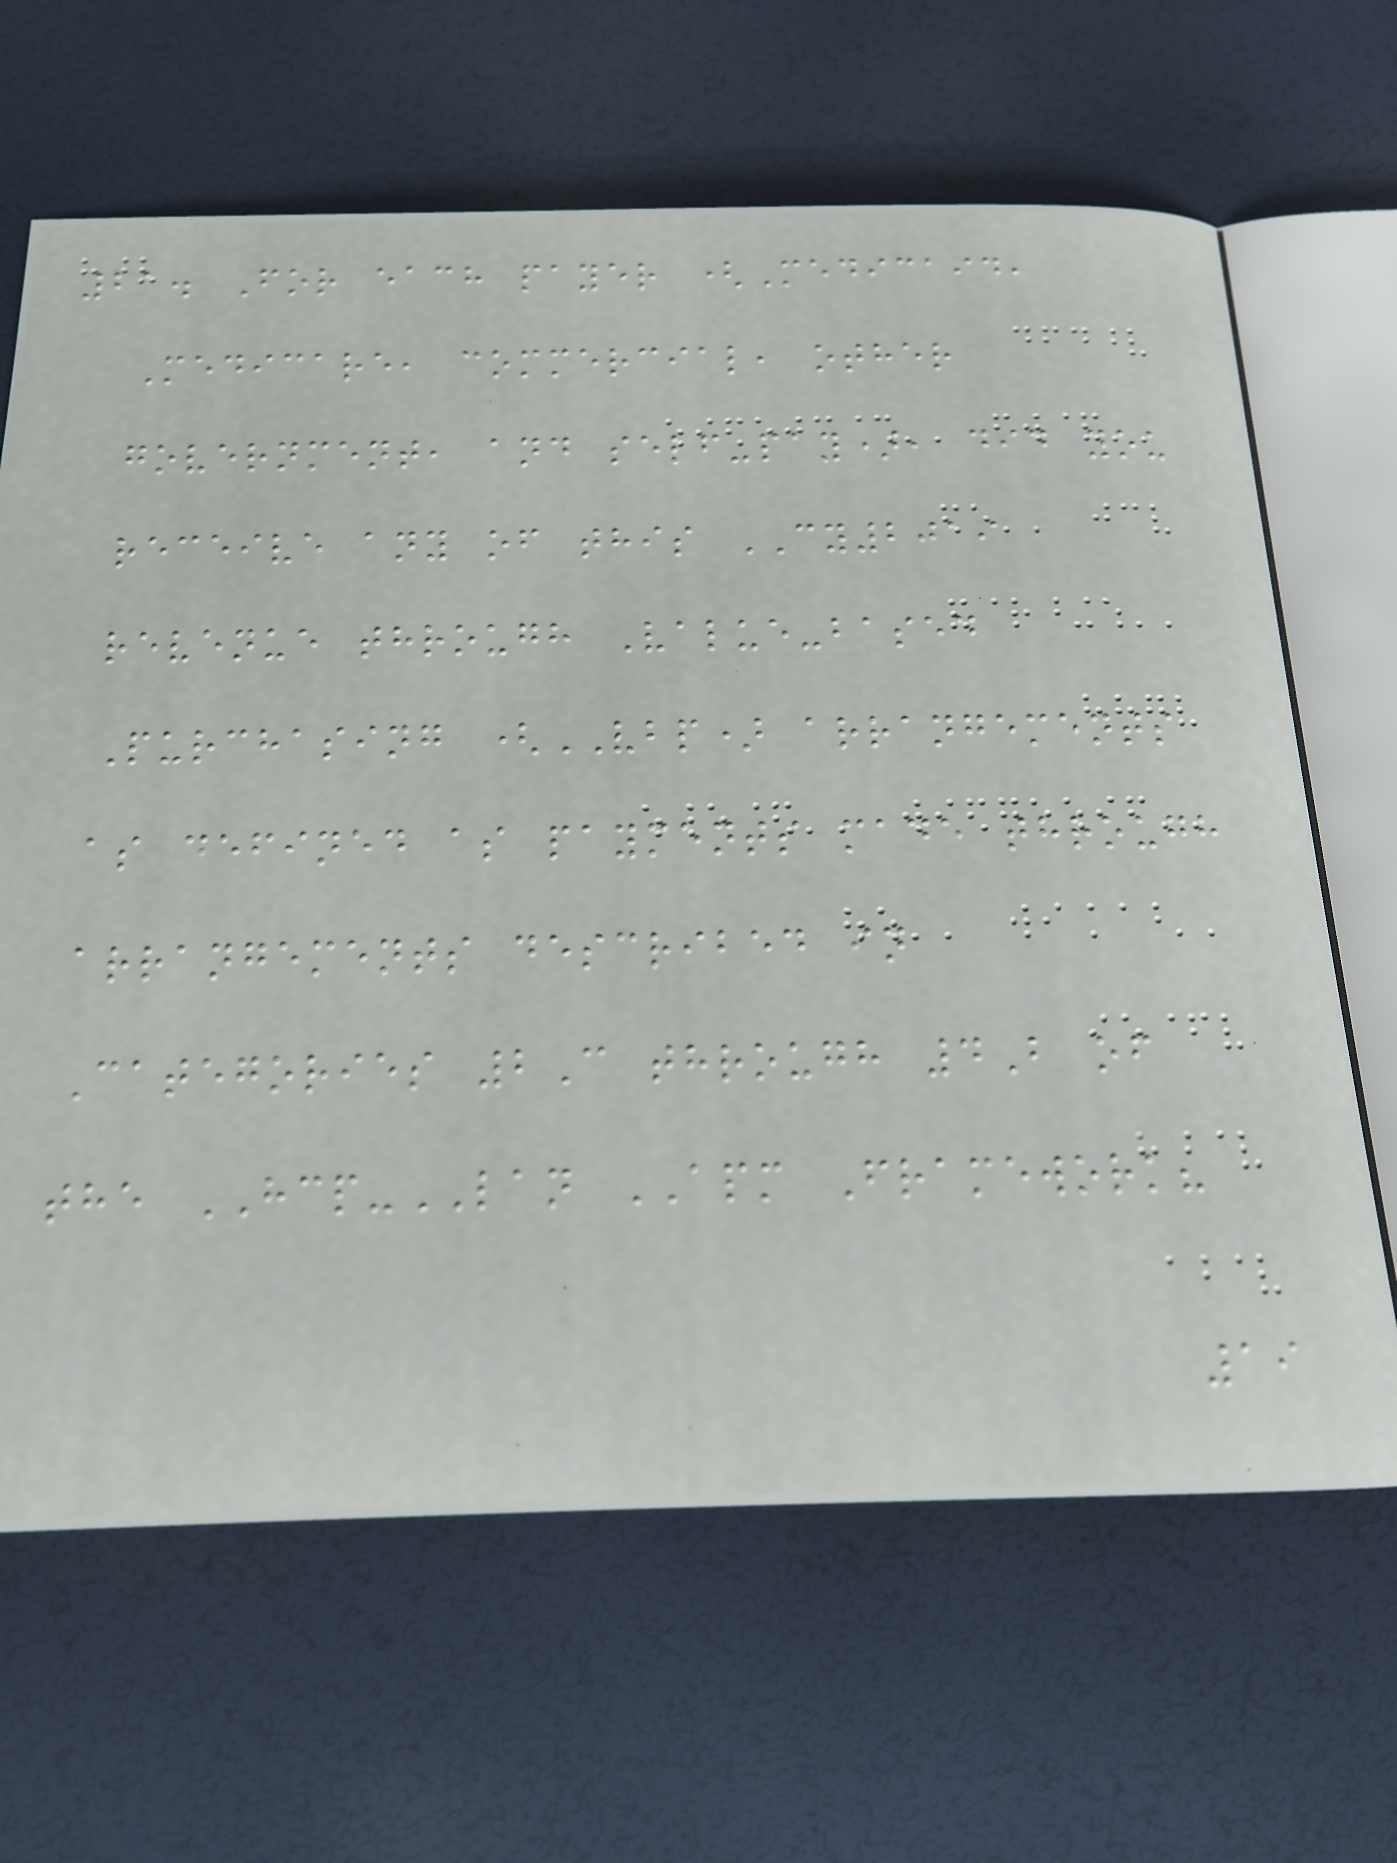21. For each payer (Medicaid,
Medicare, commercial, other
government, and self-pay), did you
receive any of this CY2019
revenue through Value-based
Purchasing (VBP) arrangements
as defined as payments made through
arrangements described in
Categories 2C through 4B of
the HCP-LAN APM Framework?
19
